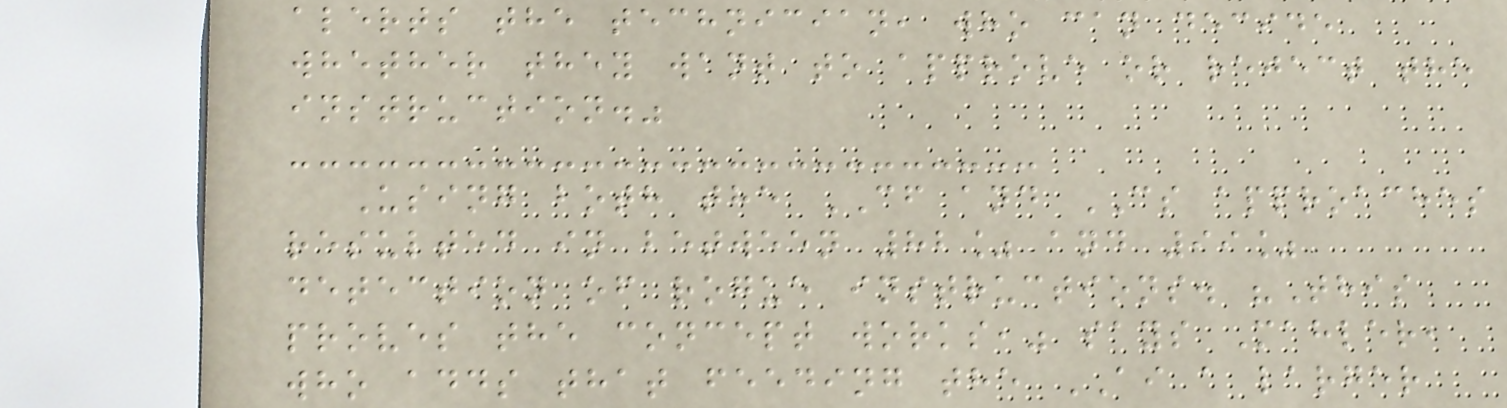alerts the technician, who can decide
whether they want to approve or reject the
instruction."
Using both the CF and CS approaches
resulted in between 82% and 99%
detection of rogue instructions. "This
proves the concept works," says Mahler,
who adds that feeding the AI a larger
